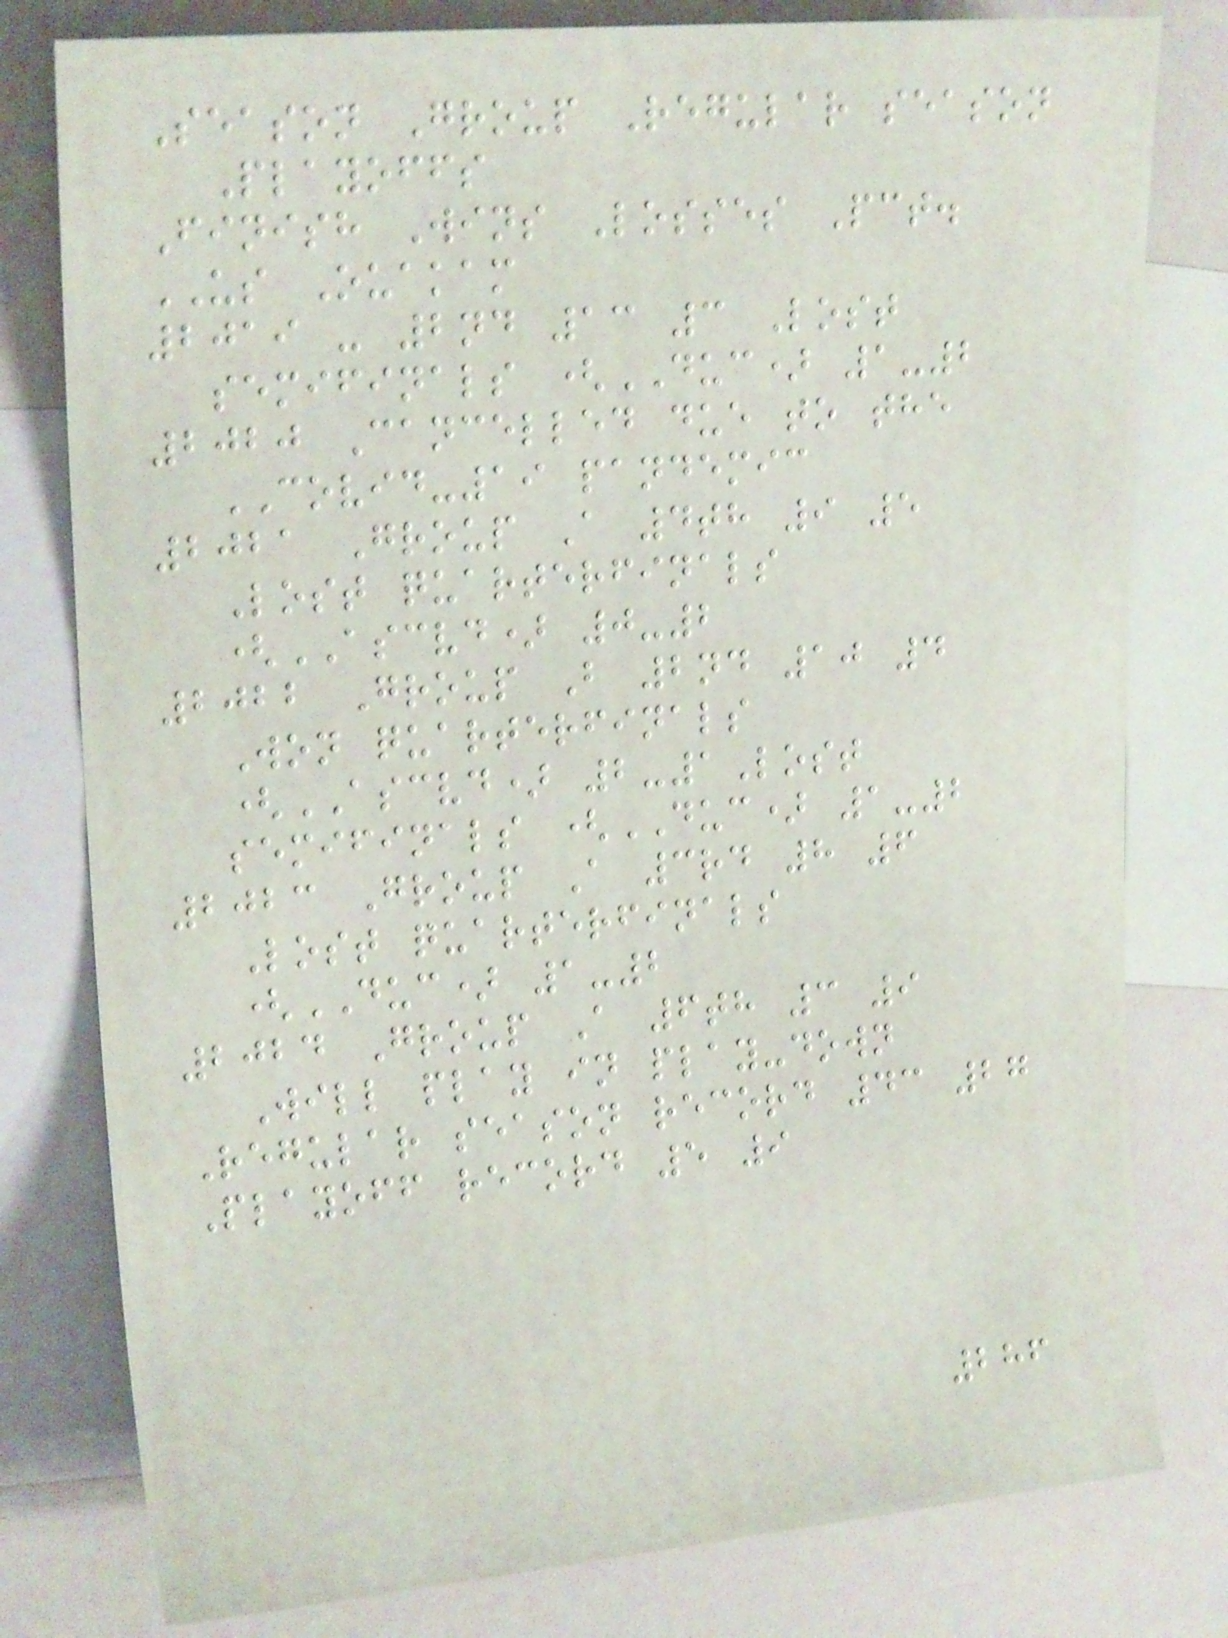Season Group Regular season
Playoffs
Finish Wins Losses Pct.
US Ouakam
2019 - 2nd 13 3 Lost
semifinals (DUC) 1-2
2020 Cancelled due to the
COVID-19 pandemic
2021 Group A 4th 9 5
Lost quarterfinals
(ASCVD) 0-2
2022 Group B 2nd 10 4
Won quarterfinals
(ASCVD) 2-1Lost
semifinals (DUC) 1-2
2023 Group A 3rd 8 6
Lost quarterfinals
(DUC) 1-2
2024 Group A 6th 3 9
Will play in play-down
Regular season record 43 27
Playoff record 5 9
286
